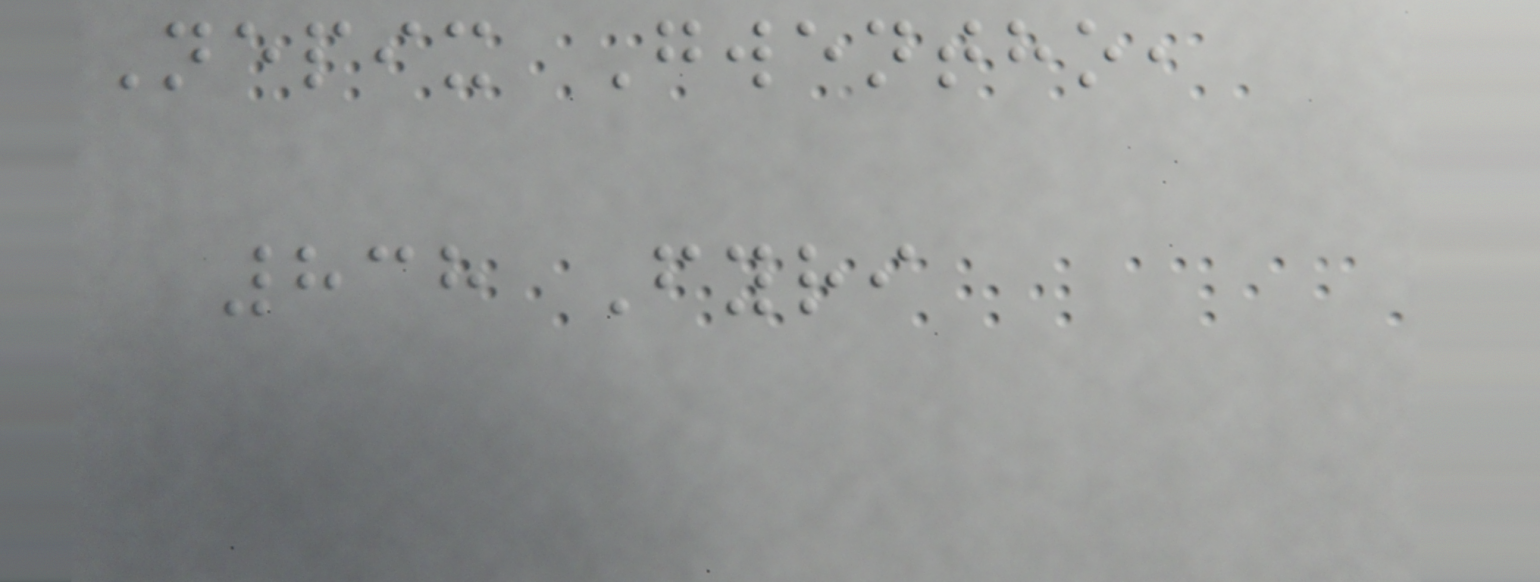Nepix Gwentho,
838 Fyri
